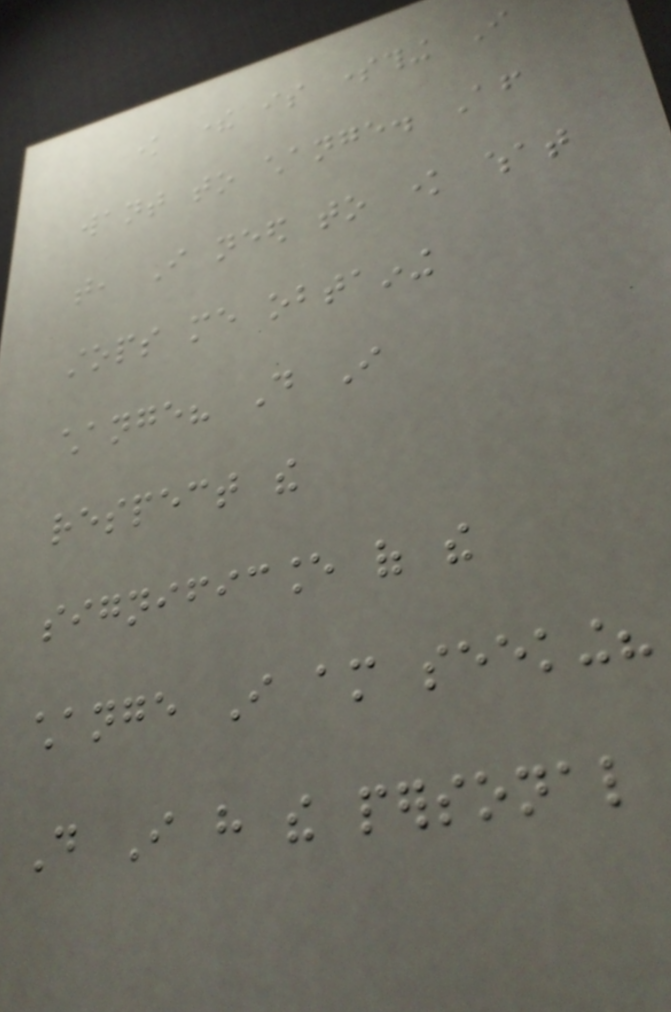know there is something I
want to change. After
that, I need to know what
stops me obtaining
change? Do I
respect the
significance of the
change I am seeking?
Do I have the personal
